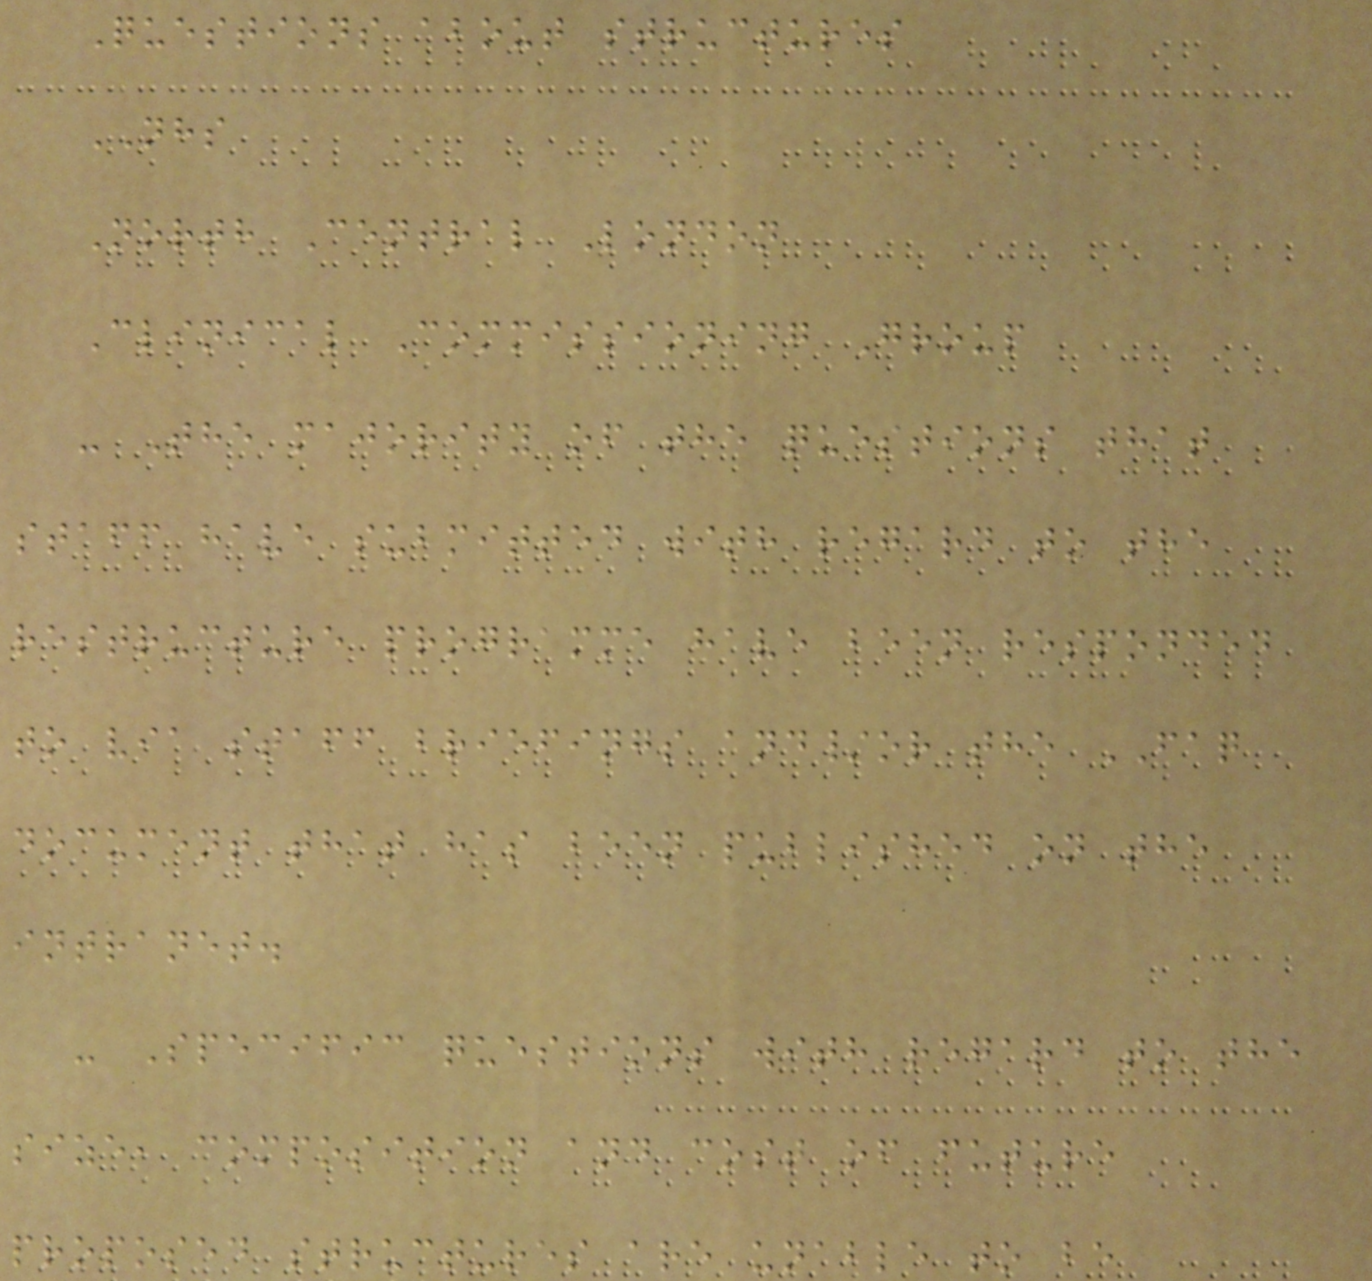Questions about structures
NHS
North Central London
Clinical Commissioning Group
- The majority of the questions that
staff have submitted with regard to the
restructure programme have been responded
to via staff briefings and/or the FAQ
document that has been published on the
intranet.
- Specific questions with regard to the
size, composition and cost of future
proposed structures are unable to be
